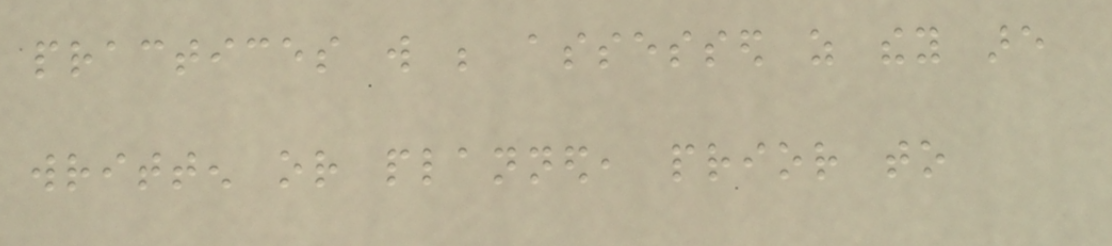practices will be assessed as they are
written or planned, prior to
